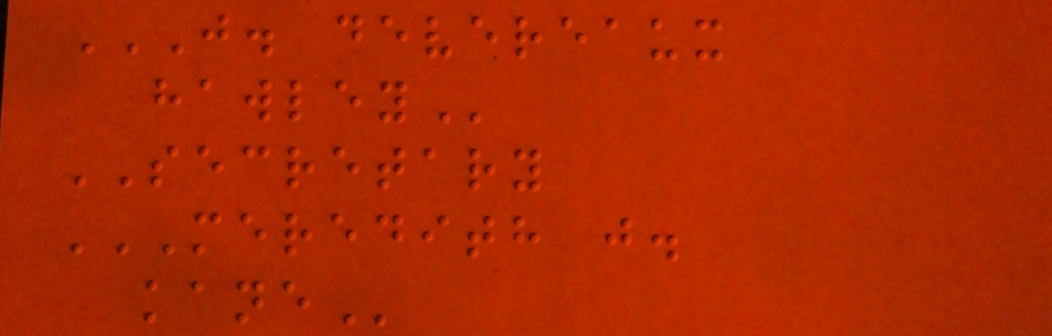J. DEVEREAUX
HAWLEY
SECRETARY
MEREDITH J.
KANE
